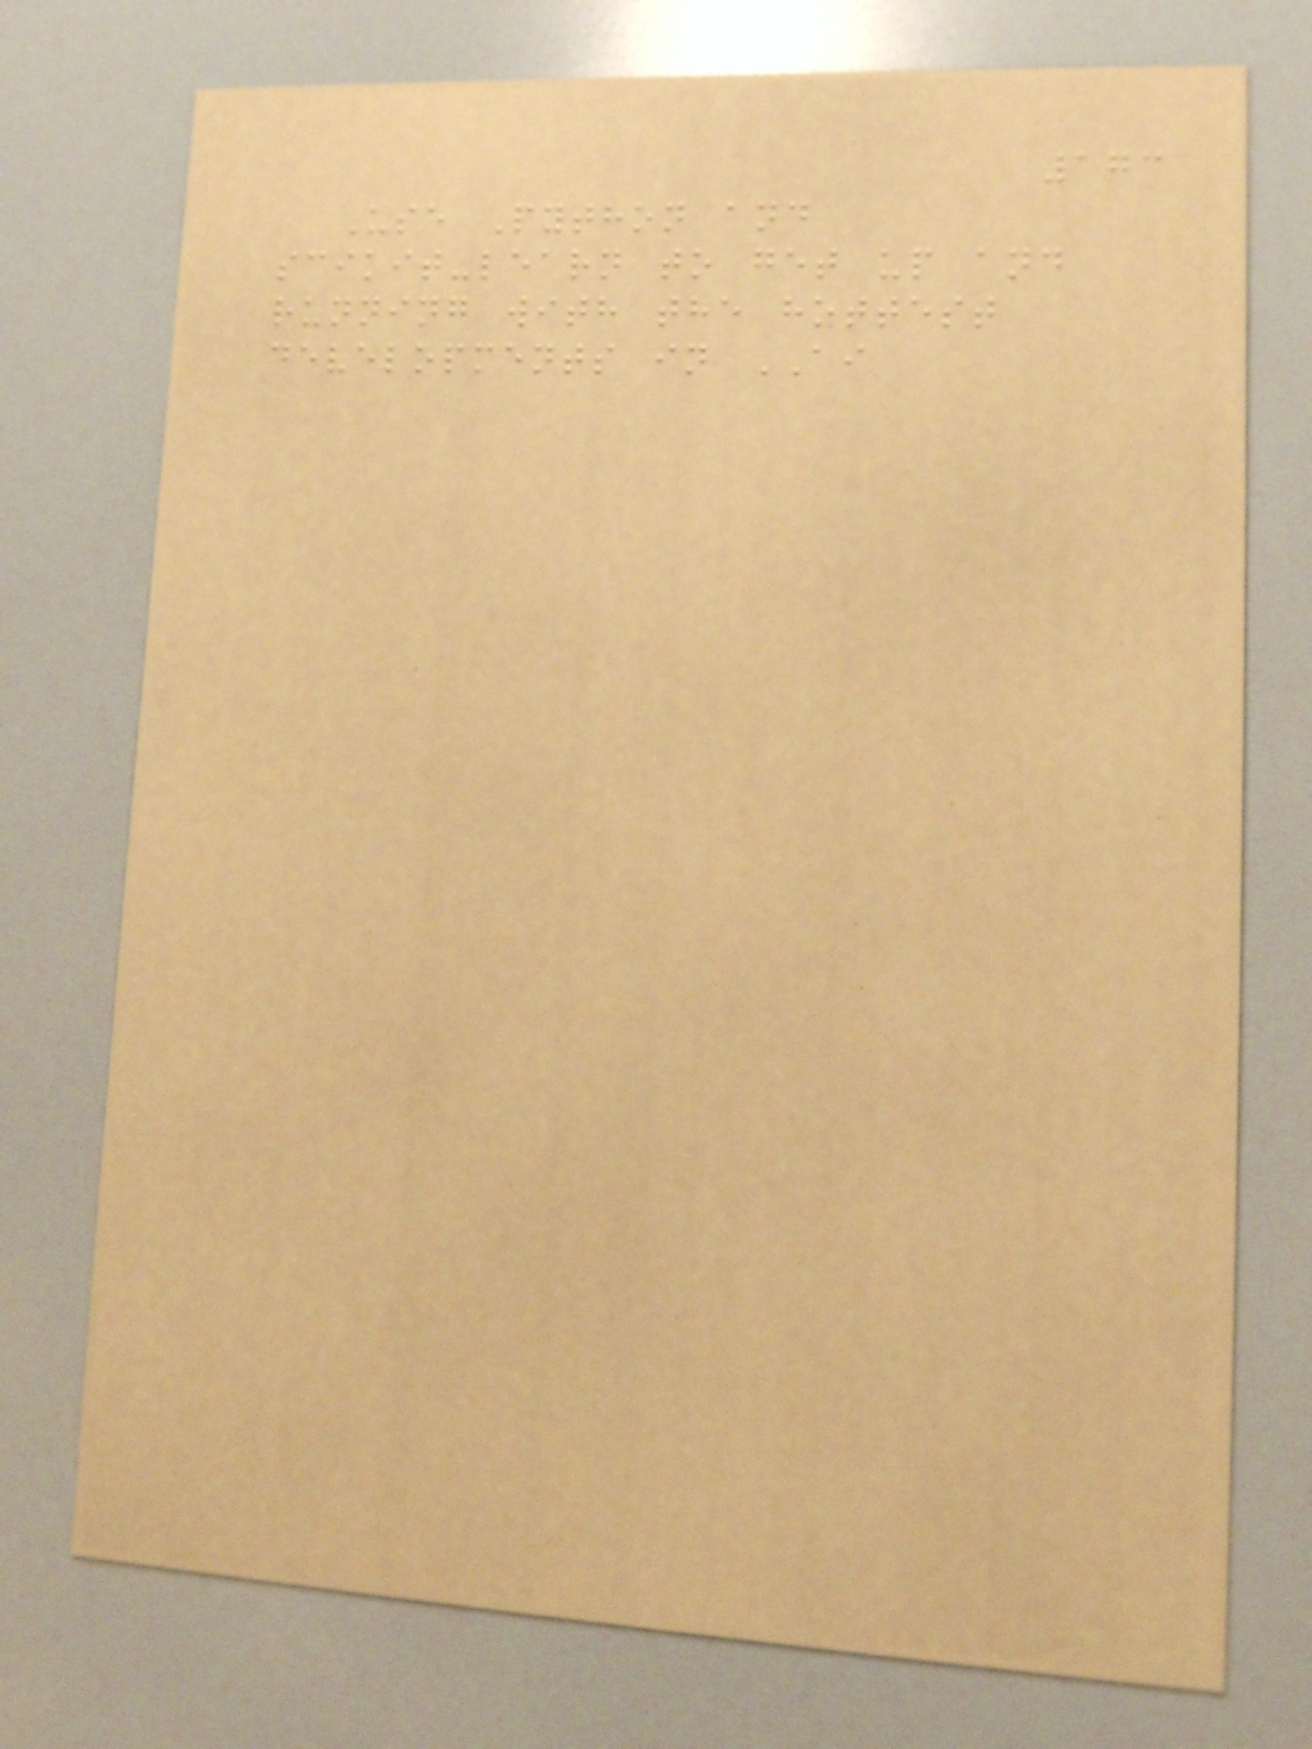173
Use Python and
scikit-learn to get up and
running with the hottest
developments in AI
